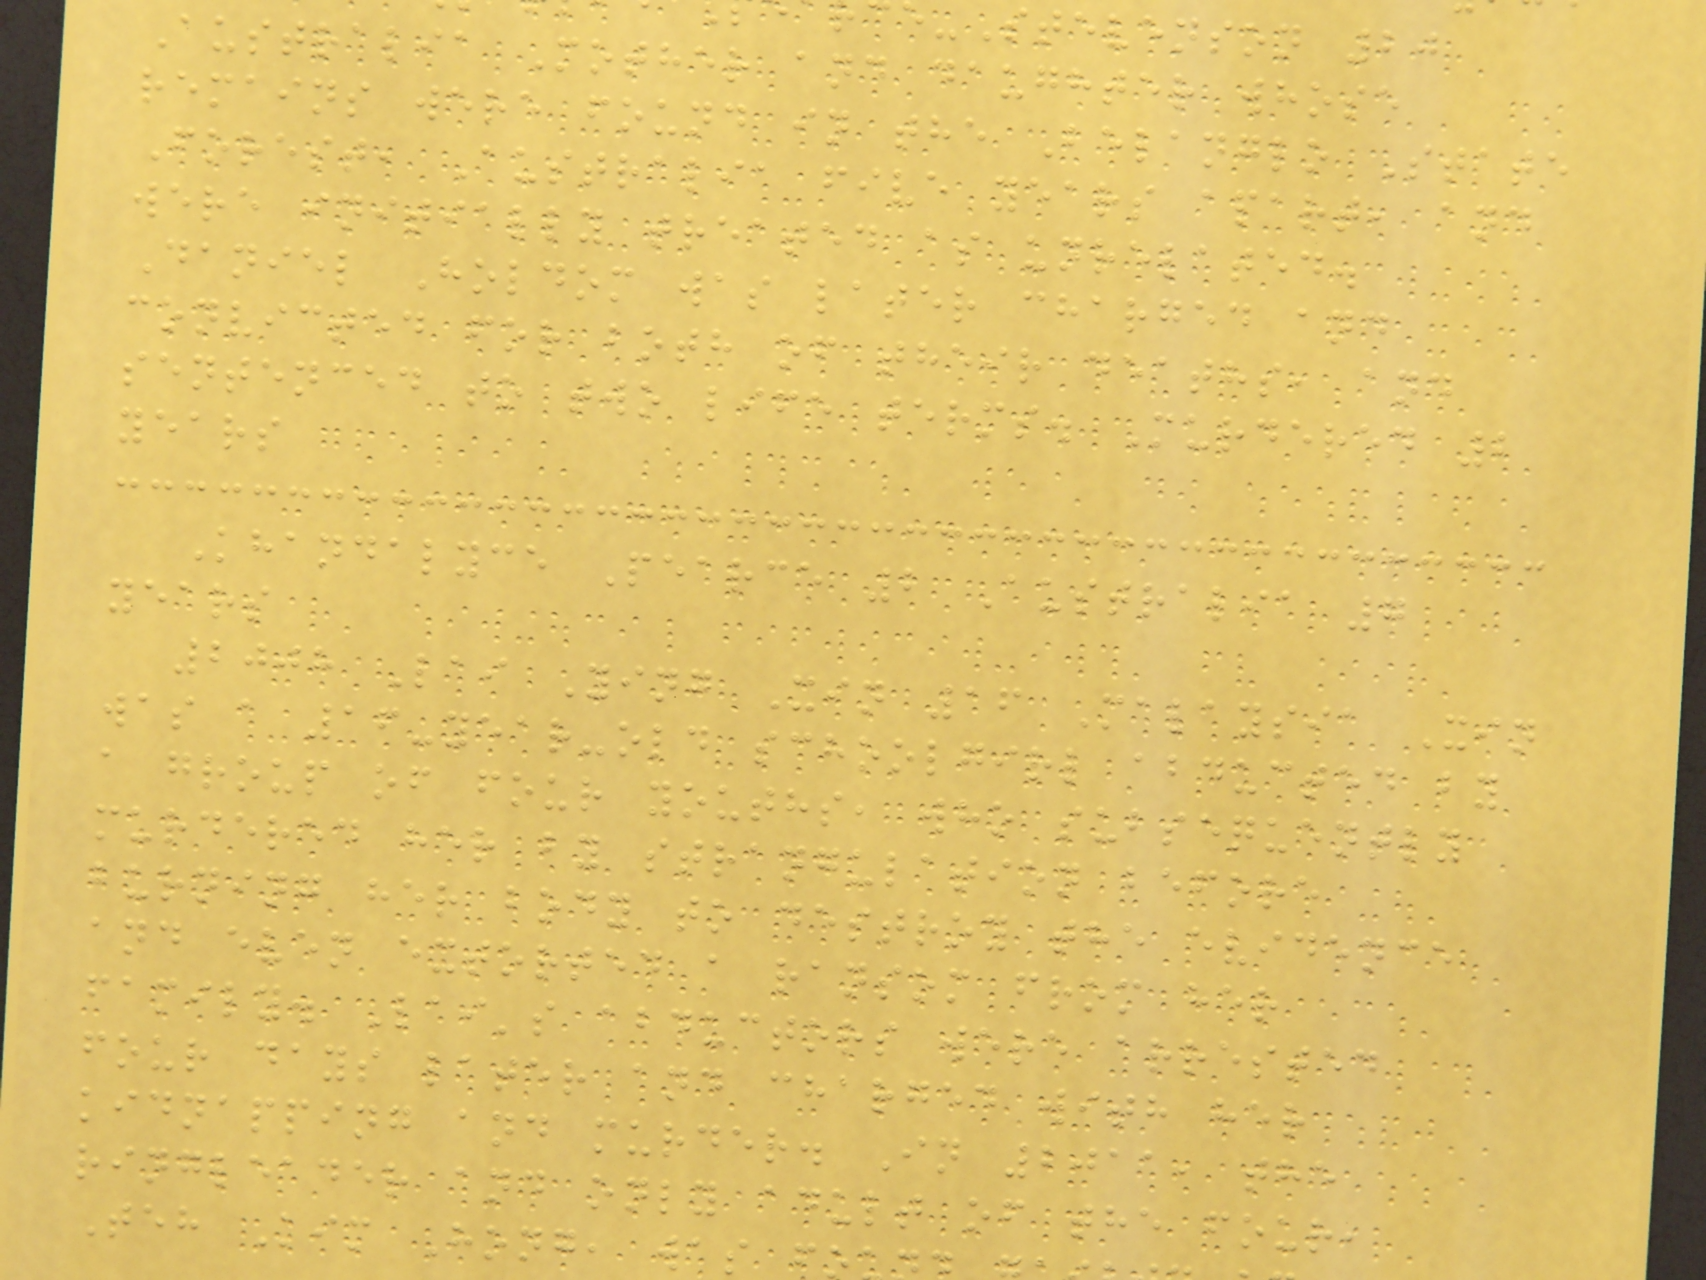e-Stevenson 20
Australia Mother and daughter whose
remains were found in the Belanglo State
Forest, Australia five years apart, and
were initially treated as unrelated.
Daniel Holdom was later charged and
convicted for both of their deaths, and
sentenced to two life terms. Murdered 2
years
Khandalyce Pearce 2 Australia 7
years
2008 Lai Ying Xin 16 Malaysia Xin
was a 16-year-old schoolgirl abducted by
a group of four youths, who subsequently
murdered her by strangulation before
burning her body to destroy the evidence
and even extorted a ransom from her
family. Lai's abductors were arrested
four days later and charged with her
kidnapping and murder. In 2011, the
ringleader and only adult of the four,
Teh Kim Hong, was f
